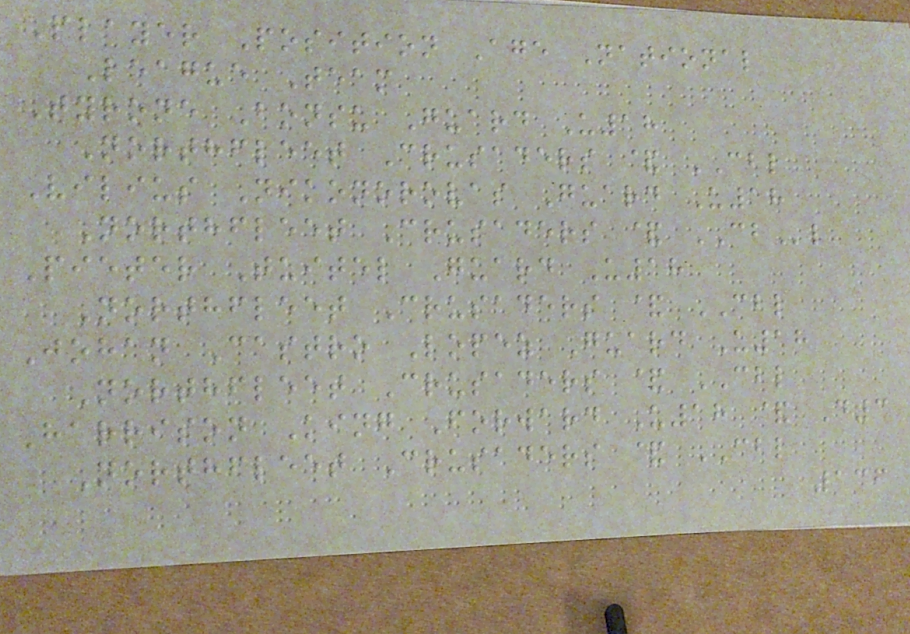Player Position Age National
League Team
Tyrone Bonsu Guard U18
Northfleet Crusaders & CBL
Vilius Nikonorovas Guard U18
Northfleet Crusaders & CBl
Pieter Tuitel Guard U18
Northfleet Crusaders & CBL
Johan Castro Lopez Guard U18
Northfleet Crusaders & CBL
Harrison King Forward U18 & D3
Northfleet Crusaders & CBL
136
